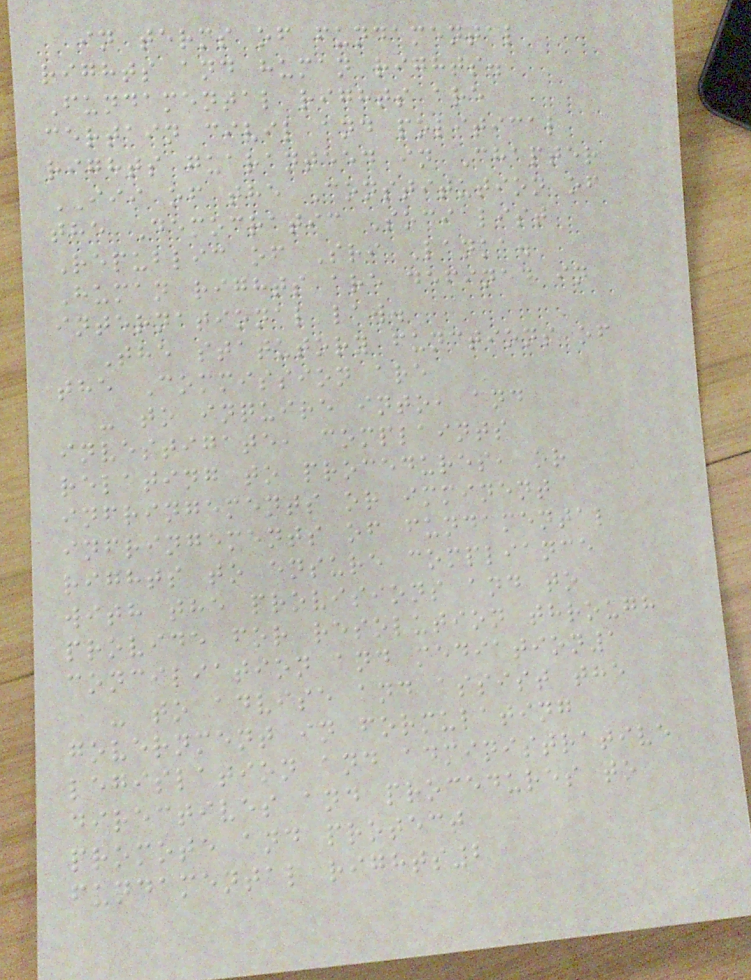in terms of fundamental
rights and human rights.
Fundamental rights are
certain civil and political
rights guaranteed in Chapter
III of the Constitution of
the Democratic Socialist
Republic of Sri Lanka.
Human rights are defined in
international law.
The statutory functions of
the Commission are
- to inquire into, and
investigate, complaints
relating to procedures, or
infringements or imminent
infringements of fundamental
rights to ensure compliance
with the provisions and to
provide for resolution through
conciliation and mediation1
- to advise and assist the
government in formulating
legislation and administrative
directives and procedures to
promote and protect
fundamental rights2
